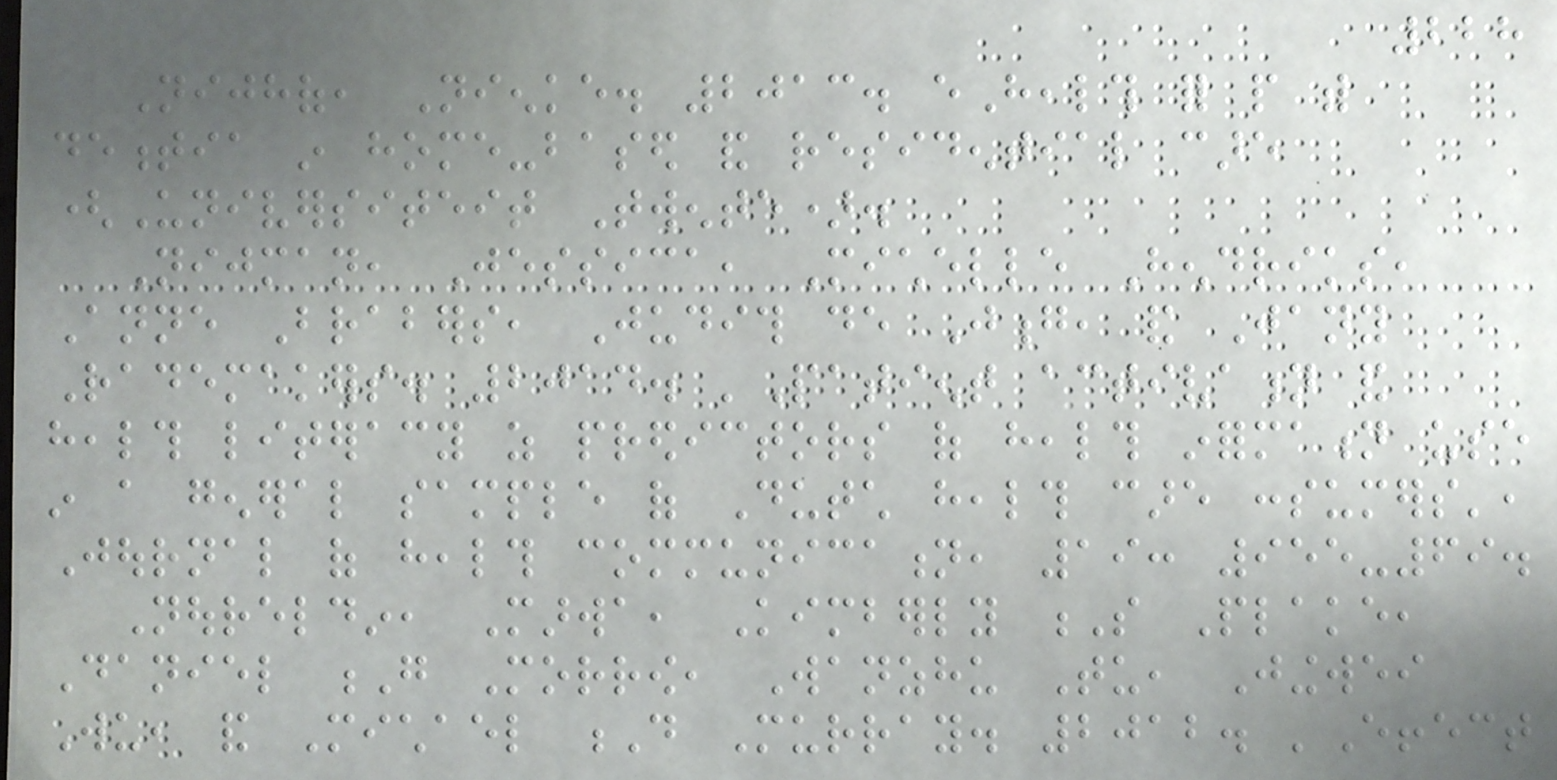228
Nijhof, Nienke. 2013. eHealth for people with
dementia in home-based and residential care
(Universiteit Twente).
Nijman, Jessica, Michelle Hendriks,
Anne Brabers, Judith de Jong, and Jany
Rademakers. 2014. 'Patient activation and
health literacy as predictors of health information use
in a general sample of Dutch health care consumers',
Journal of health communication, 19: 955-69.
Noureldin, Marwa, Kimberly S Plake,
Daniel G Morrow, Wanzhu Tu, Jingwei
Wu, and Michael D Murray. 2012. 'Effect
